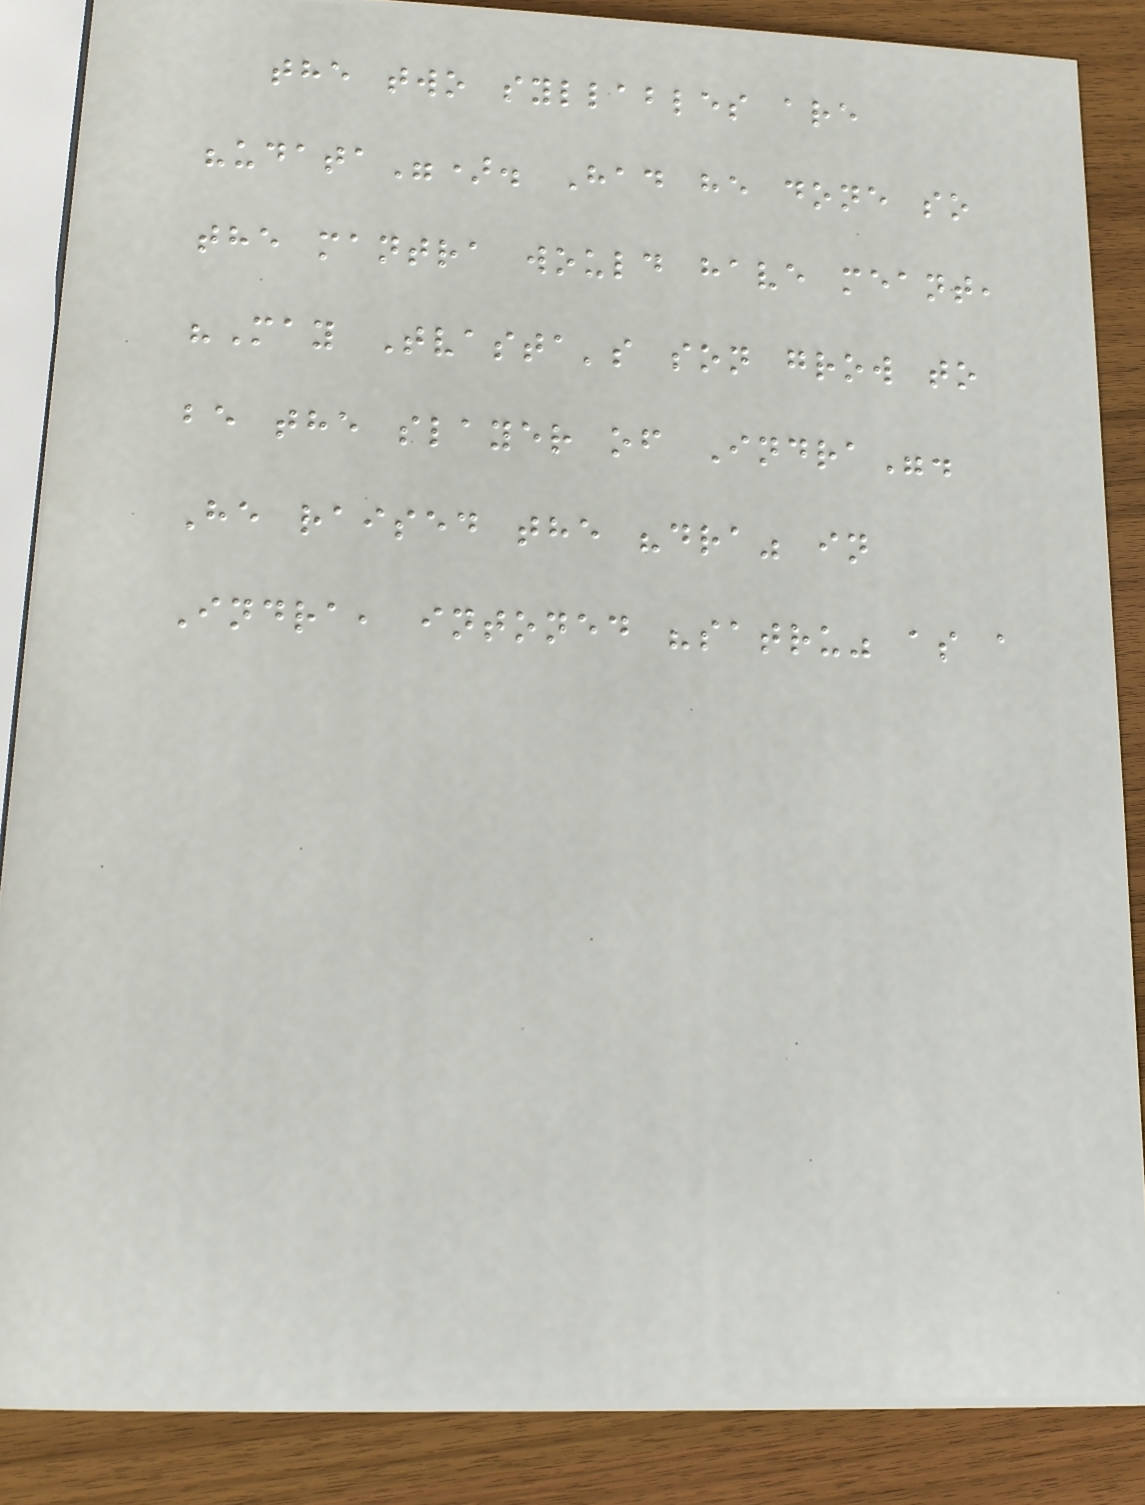the two syllables are
"udata"). Had he done so
the mantra would have meant,
"May Tvasta's son grow to
be the slayer of Indra".
He raised the "dra" in
Indra, intoned "satru" as a
